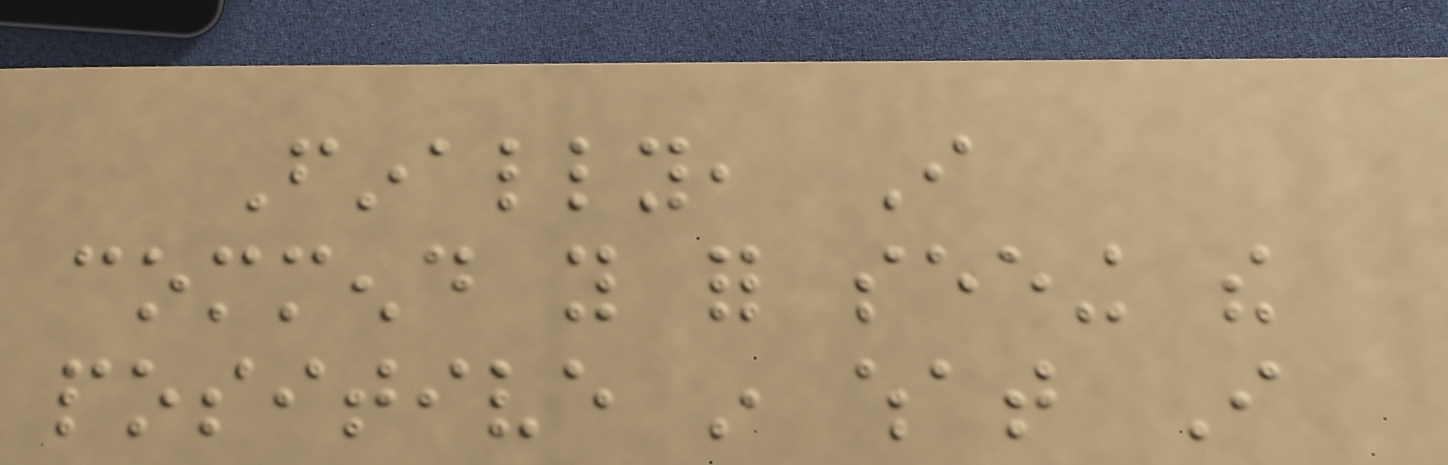Finally, I
commend you for seeing the
positive in what I
